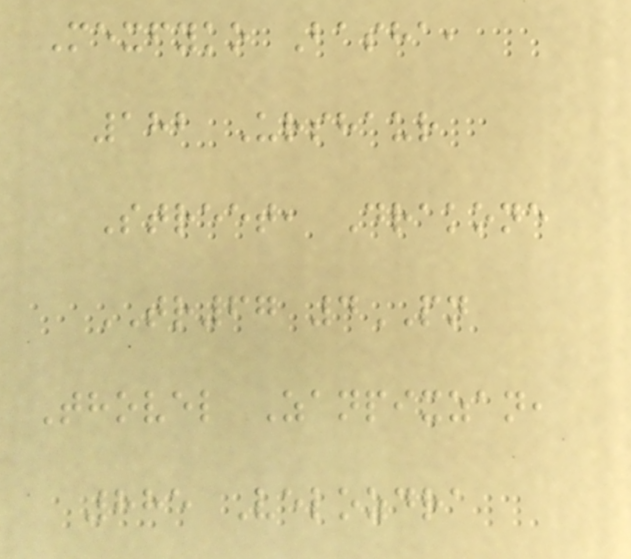Mexfyko Basha,
182 Urshaur
Street, Drakone
TR67 4PN
Thovel Zanpixzan,
885 Velozdra
